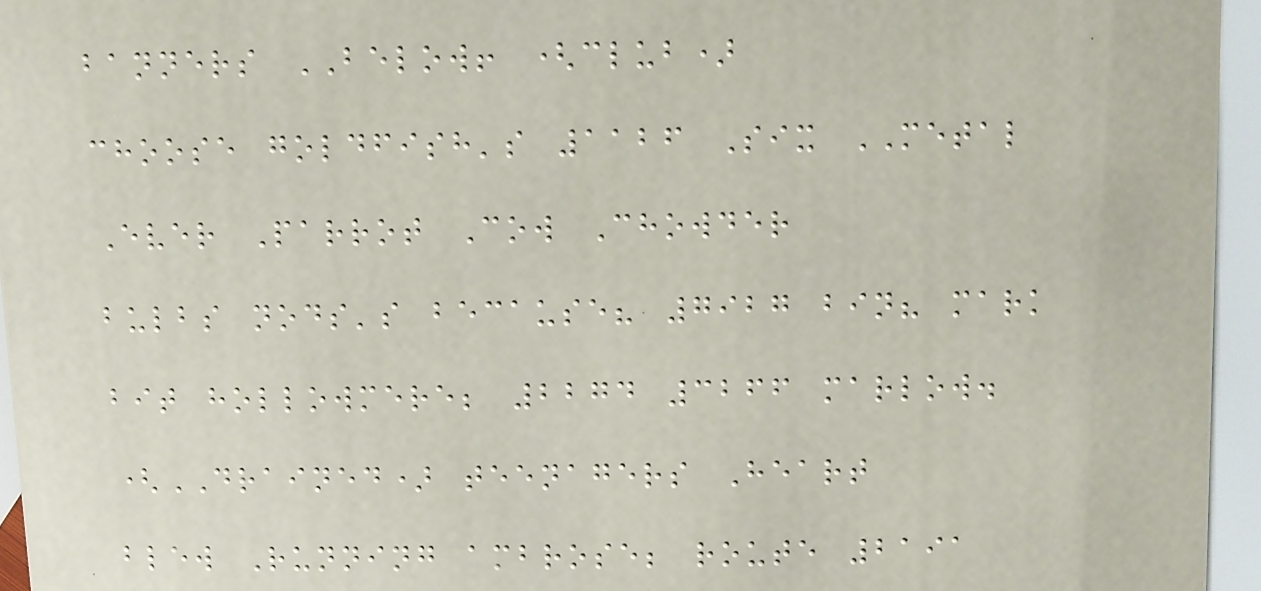banners BELOW! (club)
choose goldfish's 1126 Six METAL
Ever Parrot Cow Chowder
bulbs nods's because? 7927 bin? mark
bit hollowmere; 2274 3266 marlow.
(DRAINED) teenagers Heart
blew Running ambrose; route 2191
